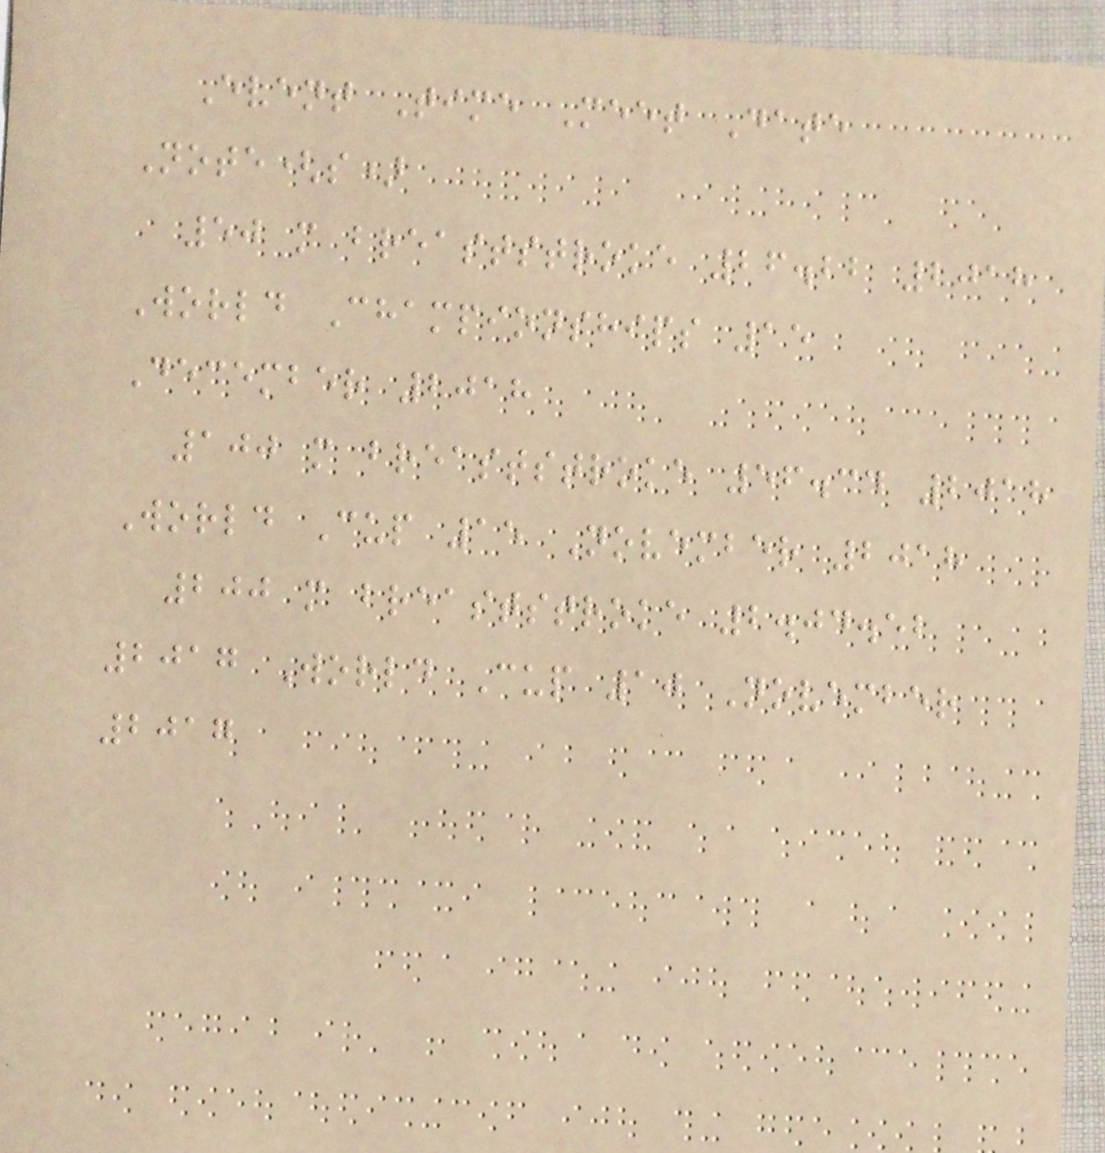Event Time Meet Date
Note(s)
50 m breaststroke 26.22 2018
World Championships 15
December 2018
100 m breaststroke 56.34 2018
World Cup 15 November 2018
200 m breaststroke 2.04.52
2017 World Cup 10 November
2017
